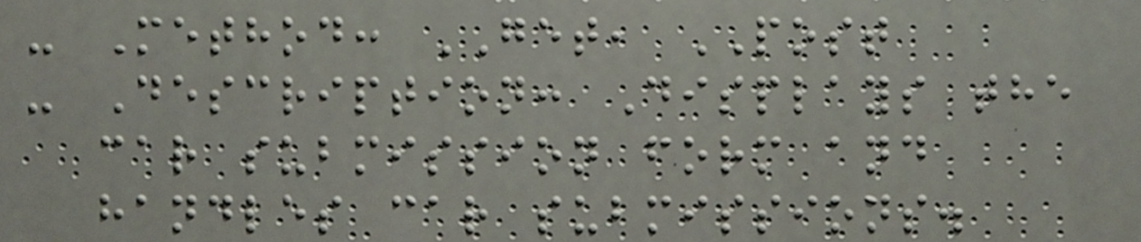- Method: GET, POST
- Description: Displays the
car submission form and
handles car submissions.
